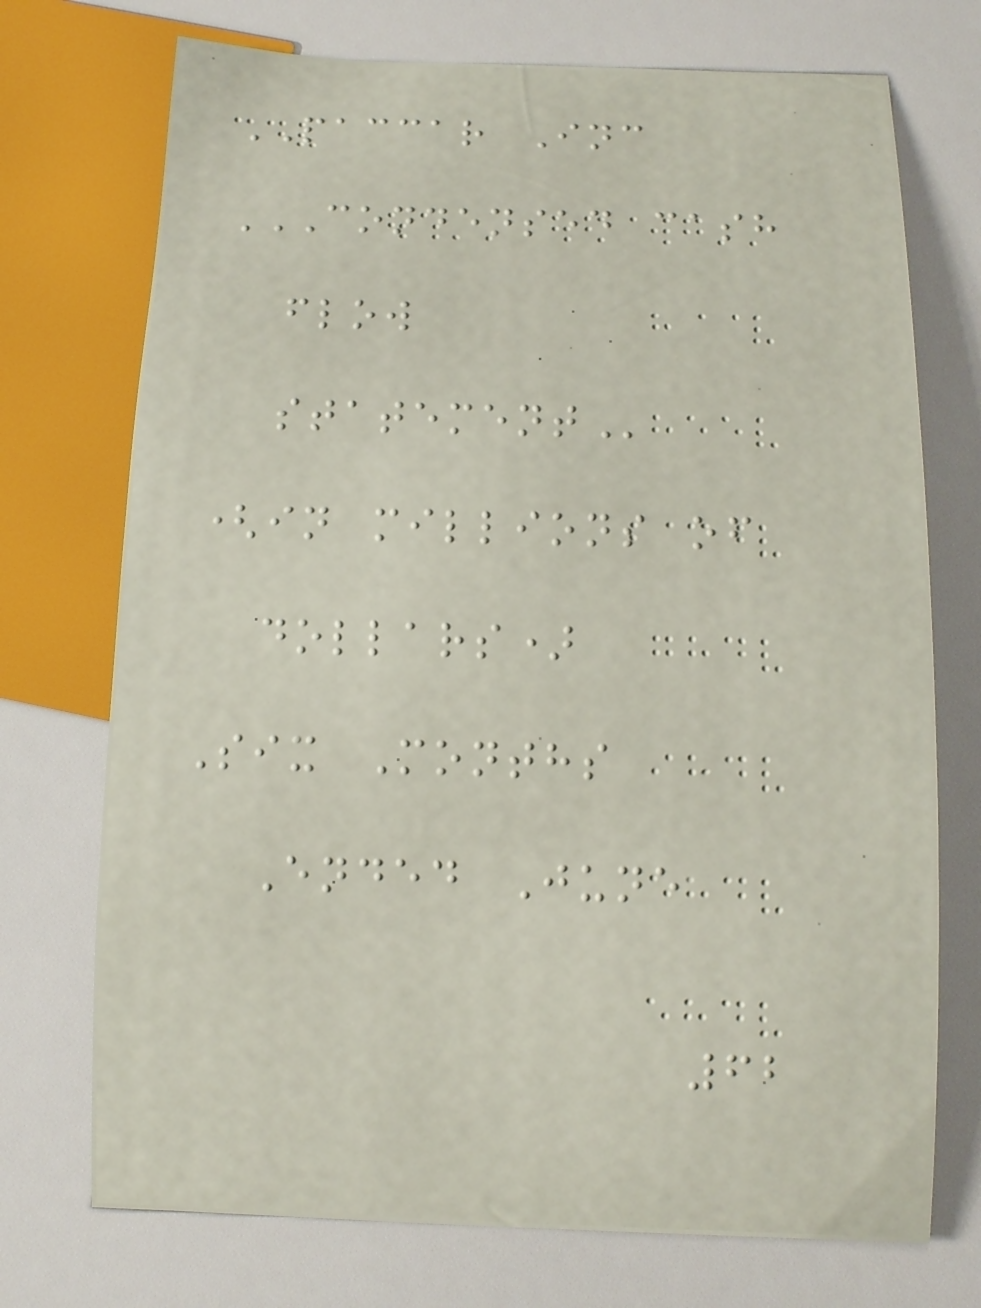PACCAR Inc
CONDENSED CASH
FLOW
STATEMENT
(in millions of
dollars)
Six Months
Ended June
62
